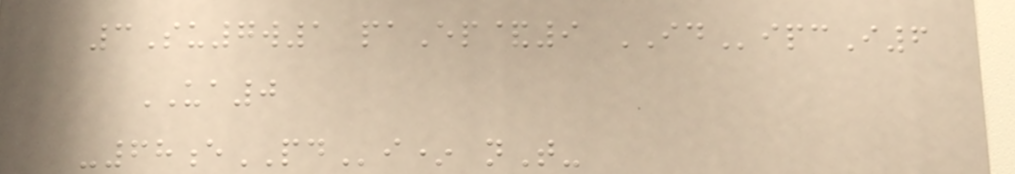3Su7w1 paEp&9 IDipcI6
UA0
-68ePDi* nT-
